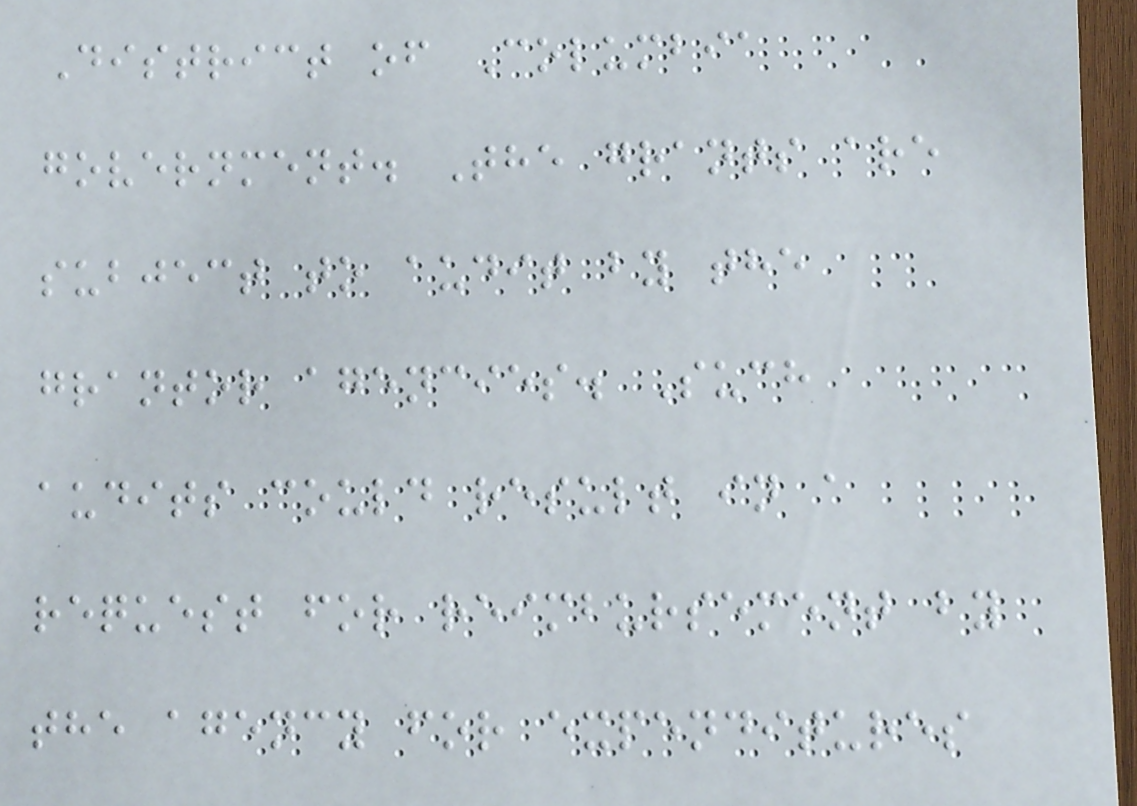District of Columbia
government. The grants are
subject to audit by the
grantor agencies. Such
audits could result in a
request for reimbursement by
the agency for expenditures
